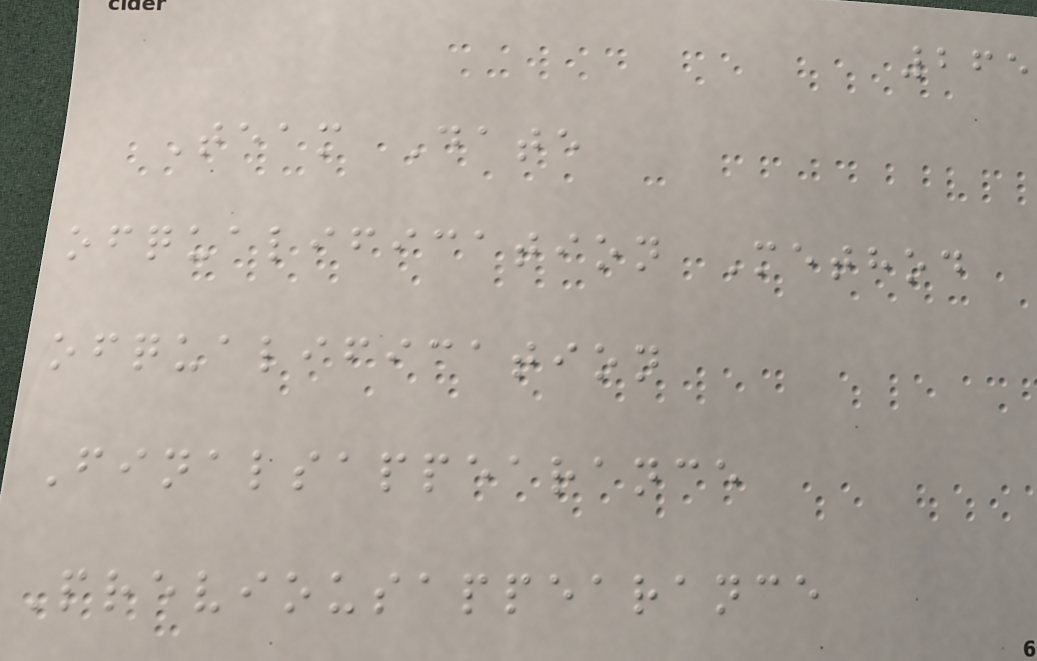265
Team Date
ofqualification Method
ofqualification
Finalsappearance
Previousappearance
